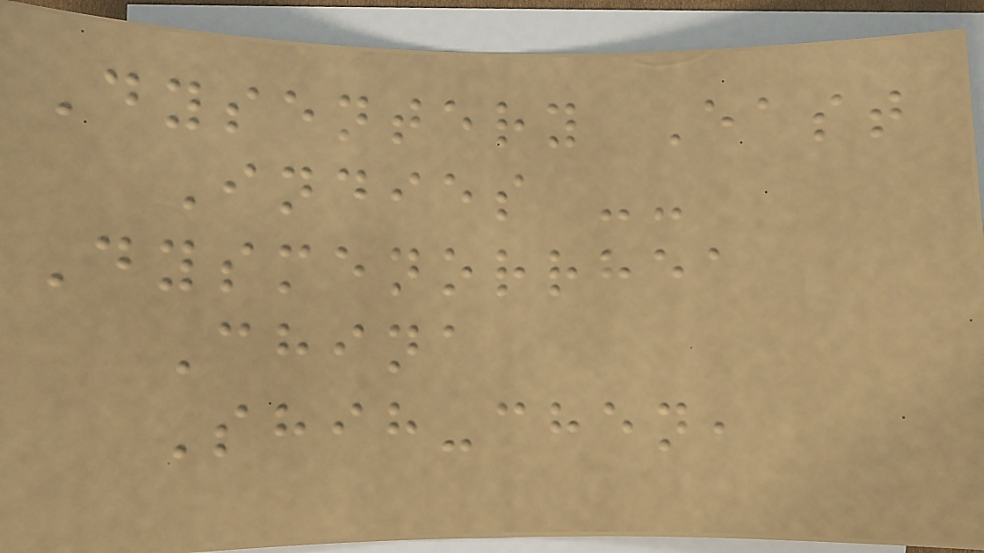Dysentery East
Indies --
Dysmenorrhea
China
Shih-chen,
